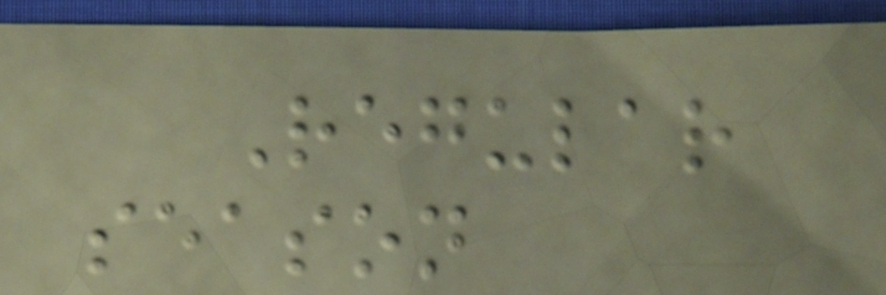Regular
season
